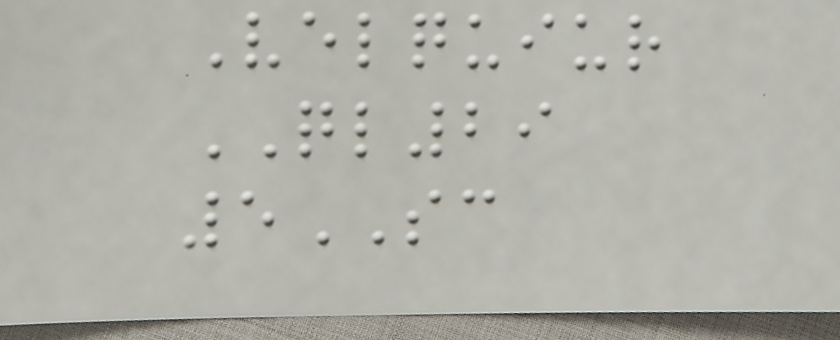Velquiur
QL29
5SC
